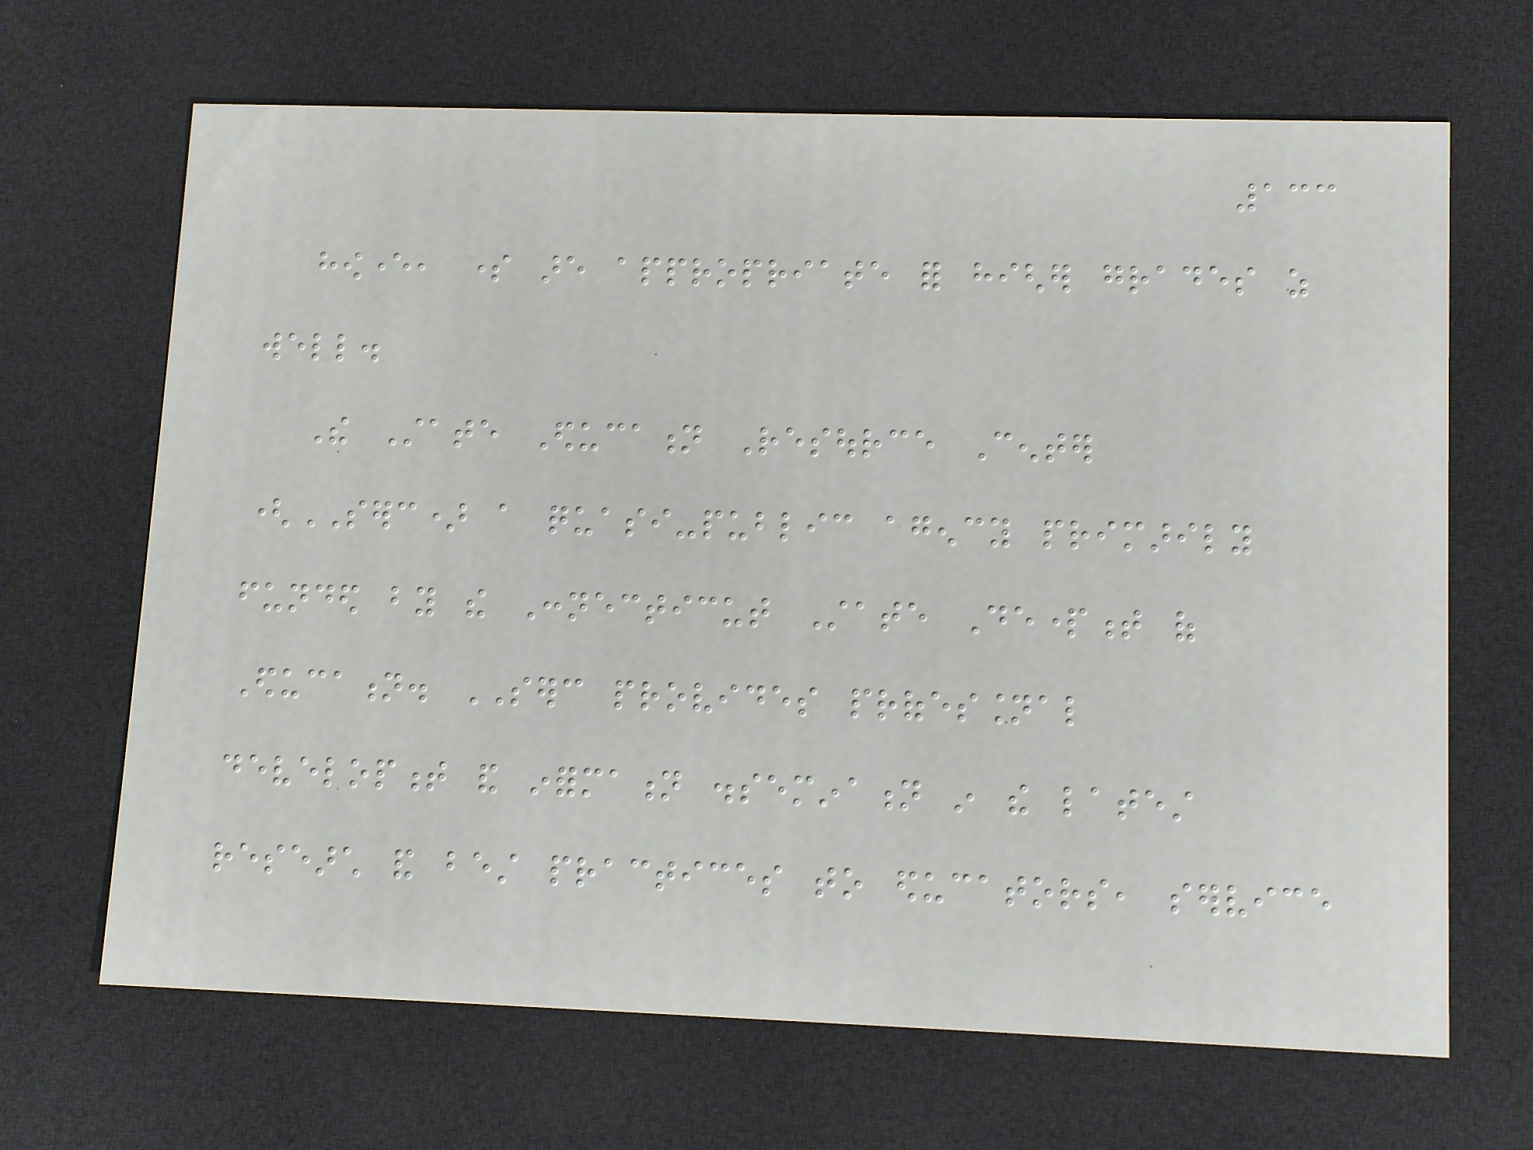133
however, some are appropriate for higher grades as
well.
The State Education Resource Center
(SERC) a quasi-public agency primarily
funded by the Connecticut State Department of
Education. SERC provides professional
development and information dissemination in the latest
research and best practices to educators, service
